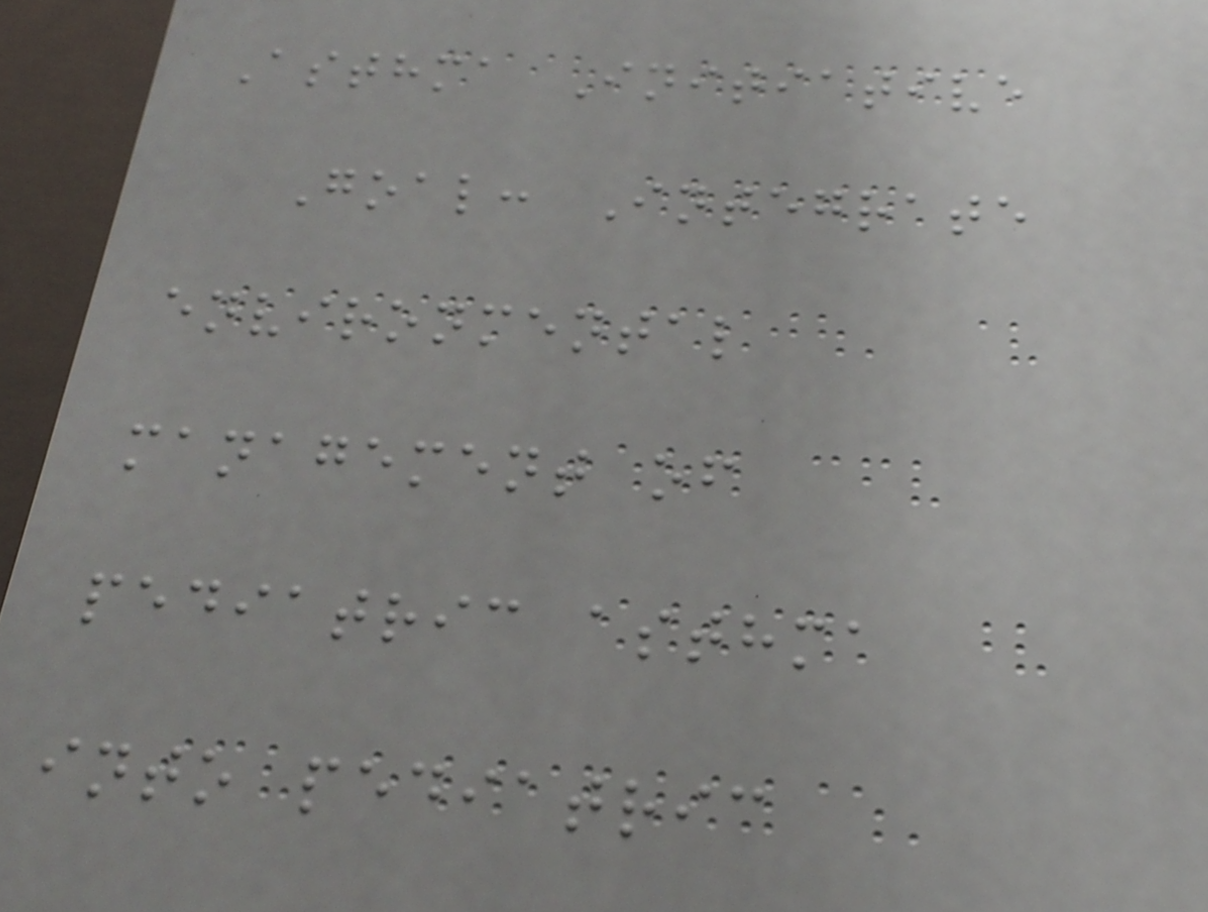Asthma Initiative
Goal: Integrate
environmental
management of
pediatric asthma
into pediatric
